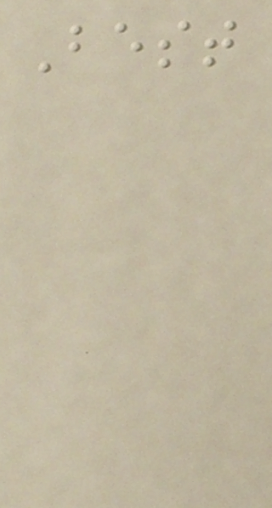Best
